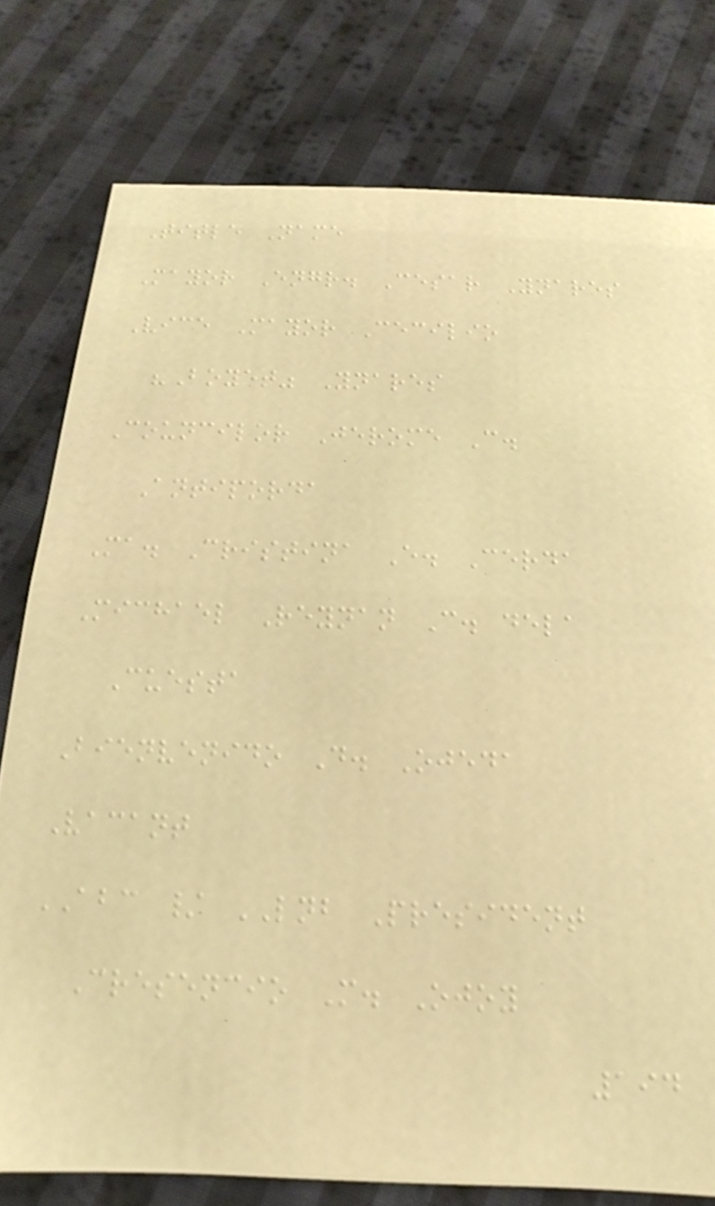Title Name
Mayor Engr. Cesar Ynares
Vice Mayor Cecilio
"Boyet" Ynares
Councilor Jerome C.
Antiporda
Ma. Cristina E. Cerda
Michael Reynan C. dela
Cuesta
Bienvenido D. Ojeda
Vacant
ABC / LNB President
Cresencio M. Ojoy
194
